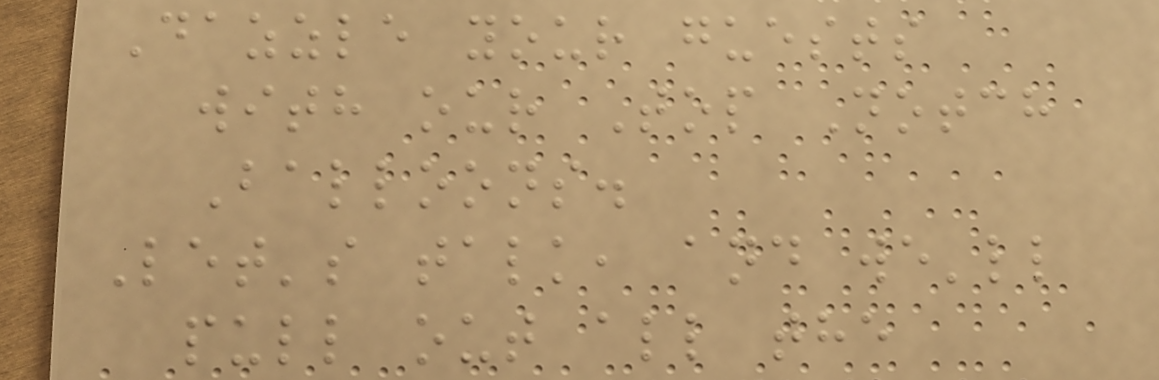Dazzle your guests
with our Top Notch
Balloons.
Let's talk, and we'll
pull out all the
